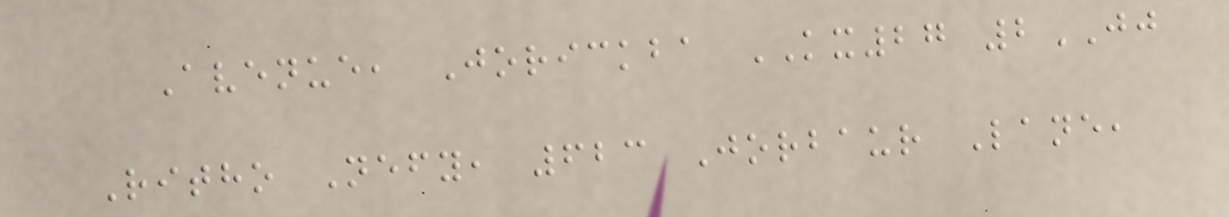Avenue, Jorickba KX27 2JJ
Ritho Nefy, 623 Jorbaur Lane,
